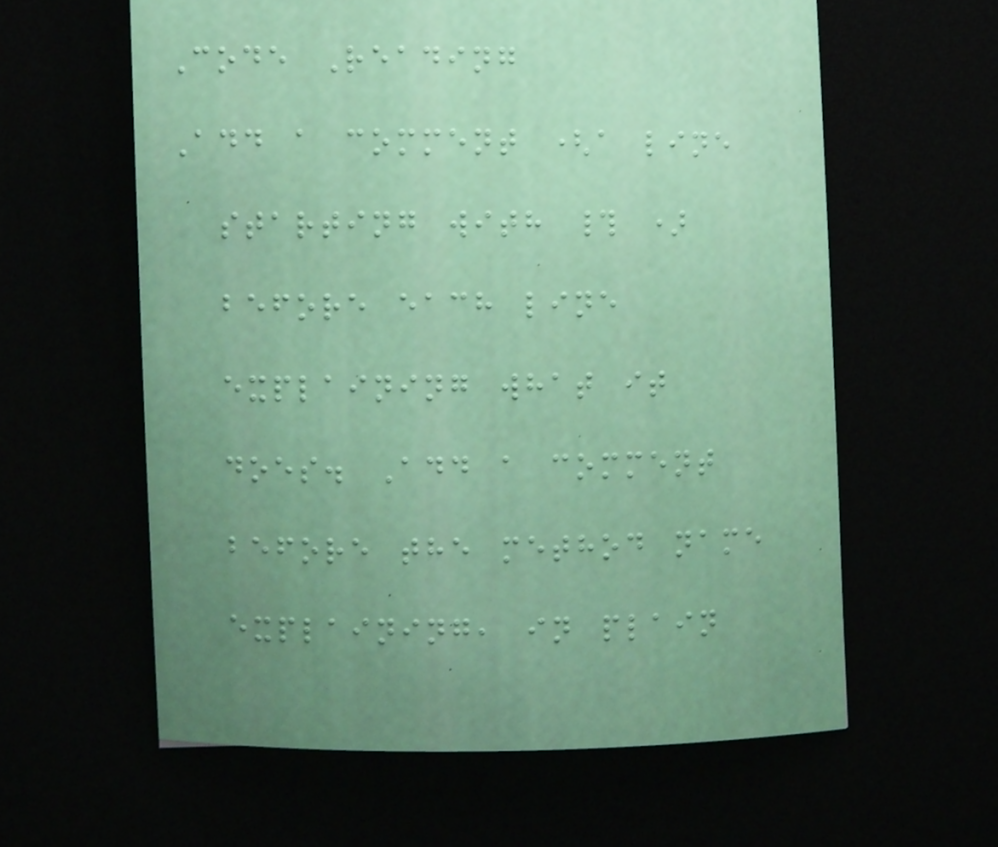Code Reading
Add a comment (a line
starting with # )
before each line
explaining what it
does. Add a comment
before the method name
explaining, in plain
